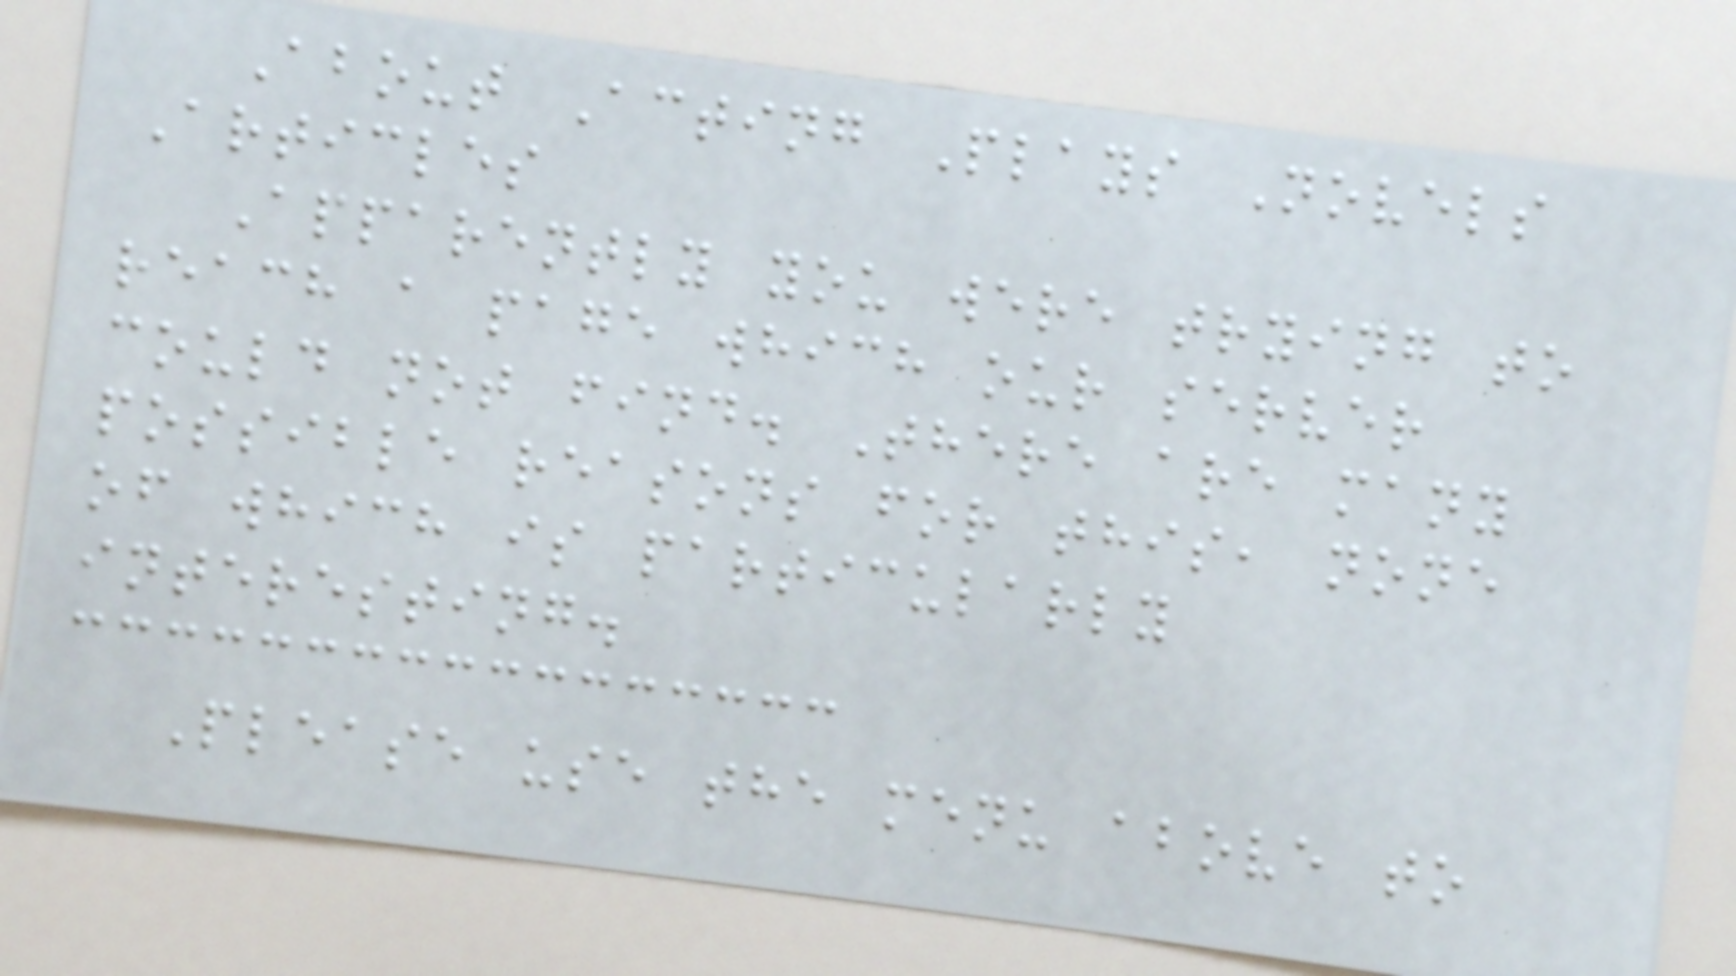About Acting Plays Novels
Articles
Apparently you were trying to
reach a page which our server
could not find. There are many
possible reasons for this, none
of which is particularly
interesting.
Please use the menu above to
